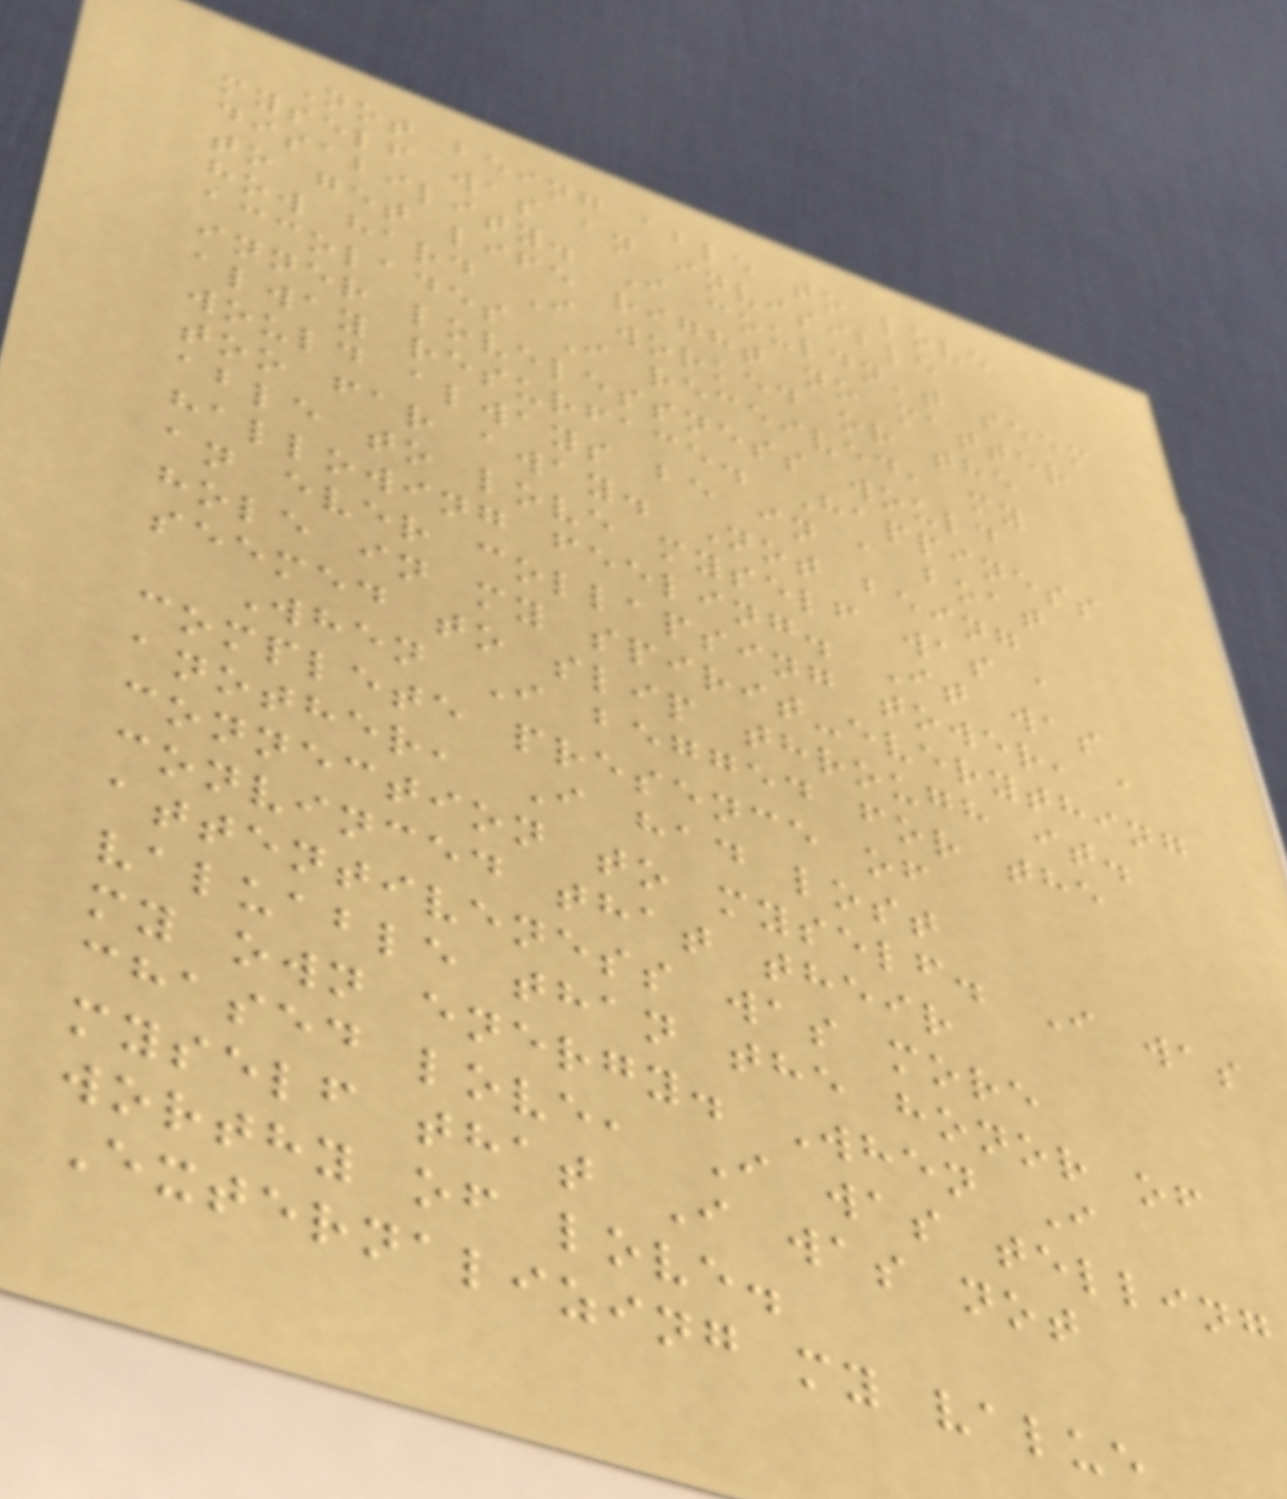Not being able to love
myself was an invisible
disability. I couldn't seem
to get life right no matter
how hard I worked or the
accolades I received, my
inner lovelessness would
alway resurface. Happiness
would always be in a boat
too far away. Not being
able to love myself was a
hallowing feeling. It was
an ever collapsing tower, a
hole in my spirit-everything
seemed to slip through it.
When I begged for the
complete presence of
another, I had lost
connection to myself. I was
convinced that their
attentiveness was more
valuable than the honor of
my own energy. When I
chased love, I was telling
myself that I was not
worthy of love.
Externalizing my value
